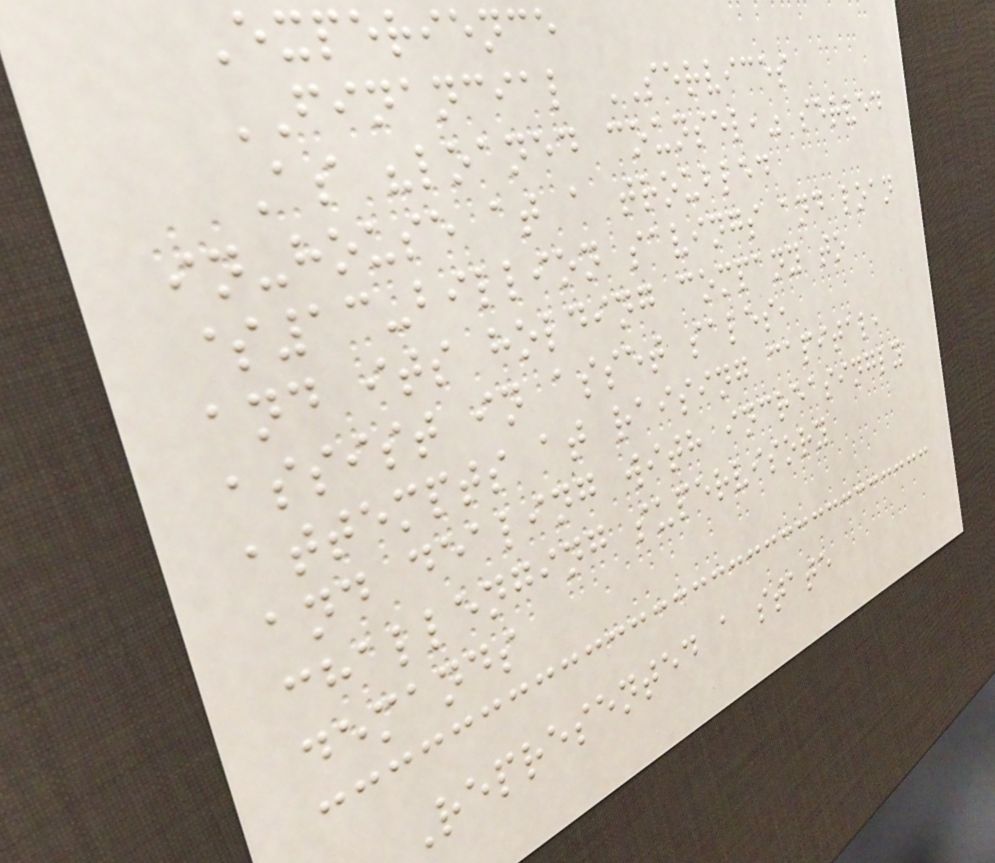Experience
FINANCIAL SERVICES
As "loaned counsel," served
in-house at a troubled
$13-billion savings and loan
and its holding company to
assist in asset sales,
attempts at raising capital,
and dealing with increasingly
challenging supervisory
demands
Represented a state
